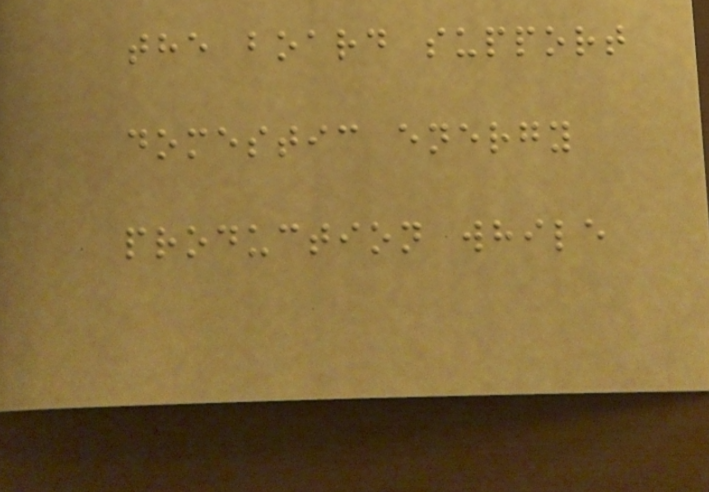the board support
domestic energy
production while
